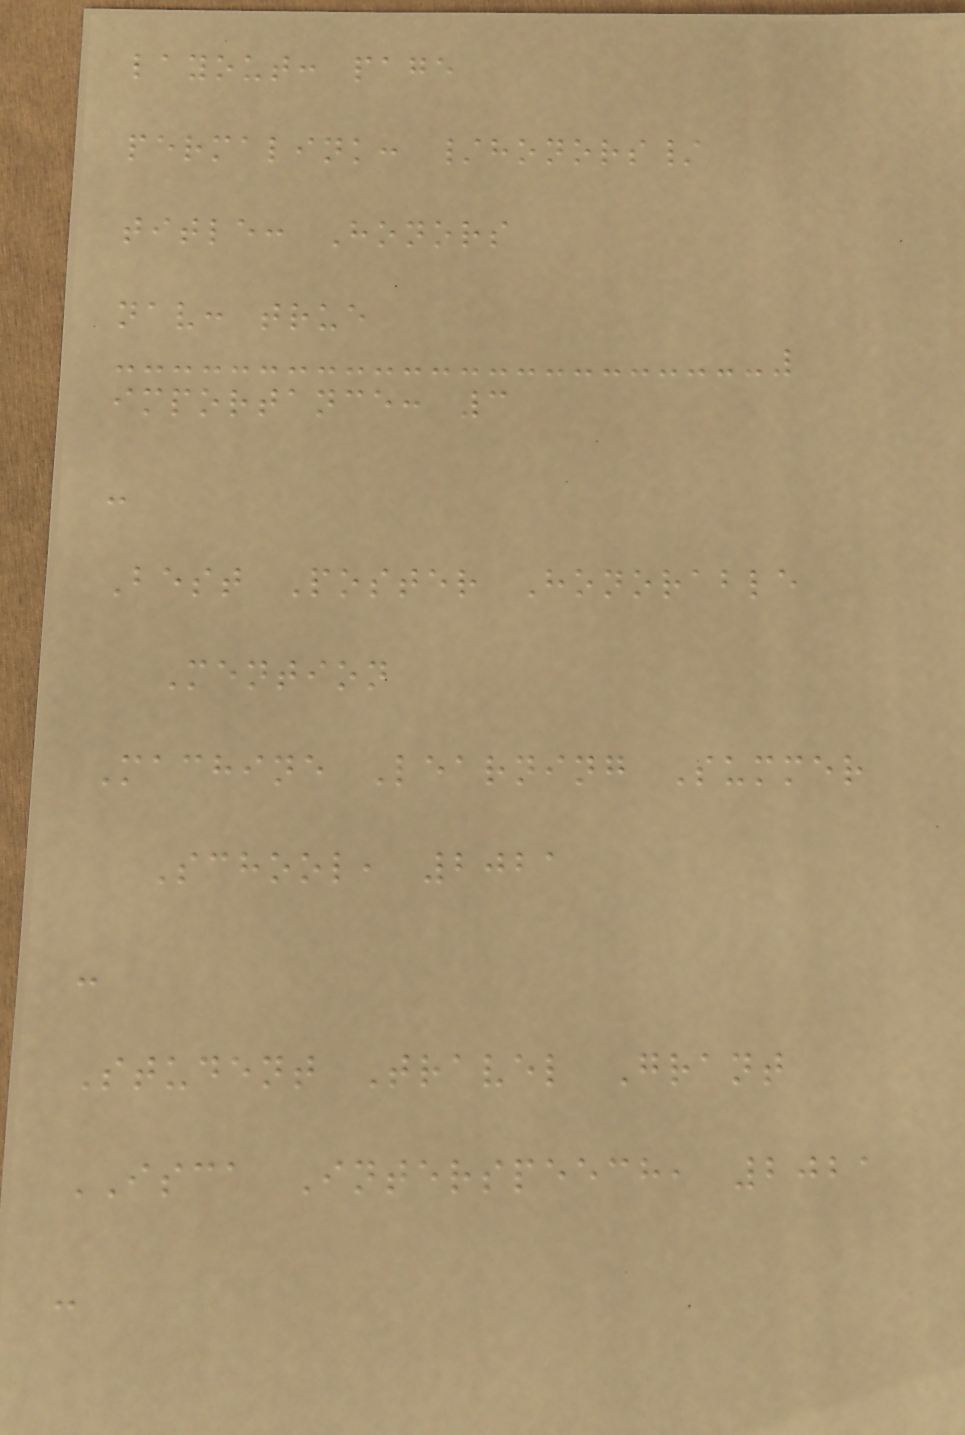layout: page
permalink: /honors/
title: Honors
nav: true
importance: 3
-
Best Poster Honorable
Mention
Machine Learning Summer
School, 2021
-
Student Travel Grant
ISCA Interspeech, 2021
-
